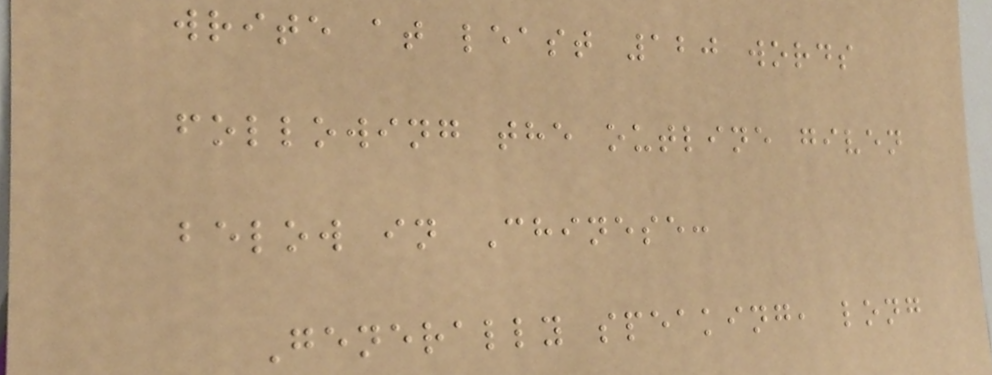write at least 120 words
following the outline given
below in Chinese:
Generally speaking, long
